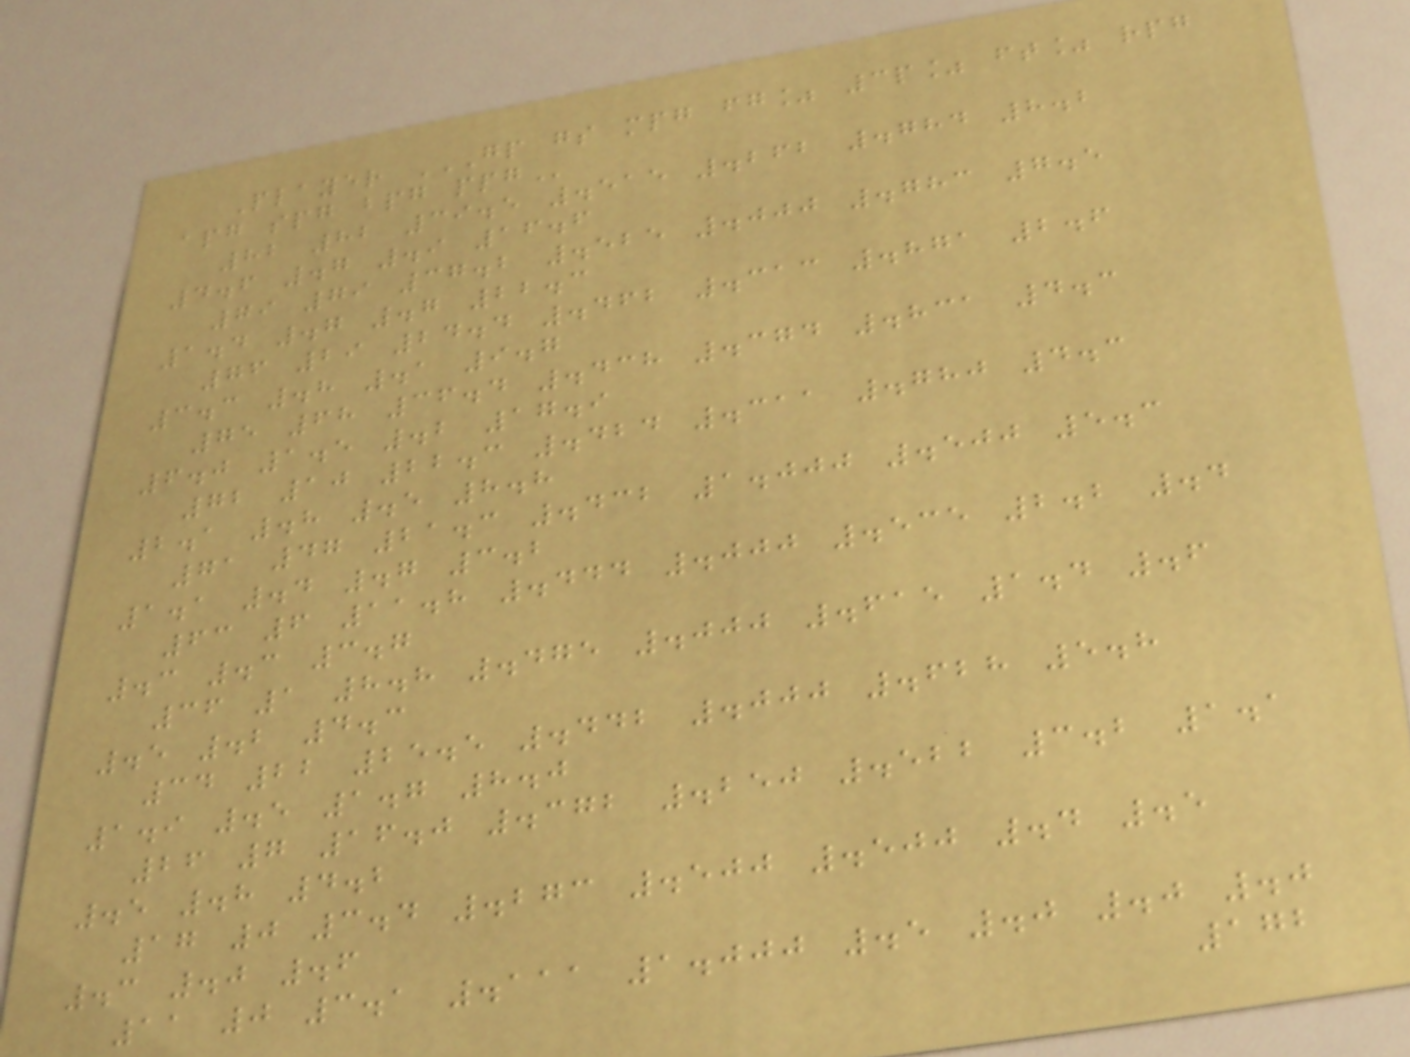Player GP GS MPG FG% 3P% FT% RPG
APG SPG BPG PPG
82 82 39.5 .515 .262 .784 8.2
4.6 .7 .9 16.6
79 79 37.2 .525 .000 .783 7.5
1.4 .7 .7 22.3
76 29 24.4 .462 .313 .871 2.6
3.3 .8 .1 9.7
75 68 36.4 .438 .374 .831 4.3
6.0 1.5 .2 17.9
72 10 22.3 .424 .311 .780 4.3
2.1 .8 .5 8.8
71 47 21.3 .432 1.000 .500 5.3
1.1 .4 .7 3.2
63 6 11.8 .444 .000 .535 2.2 .4
.3 .3 3.7
36 1 8.8 .475 .000 .615 1.4 .6
.5 .2 4.3
34 22 25.5 .442 .000 .628 5.8
1.9 .5 1.7 8.0
26 7 16.0 .372 .250 .522 3.2 1.1
.5 .8 4.2
17 0 3.4 .273 .500 .500 .4 .5
.3 .0 .6
11 0 3.1 .111 1.000 .5 .0 .0 .0
172
